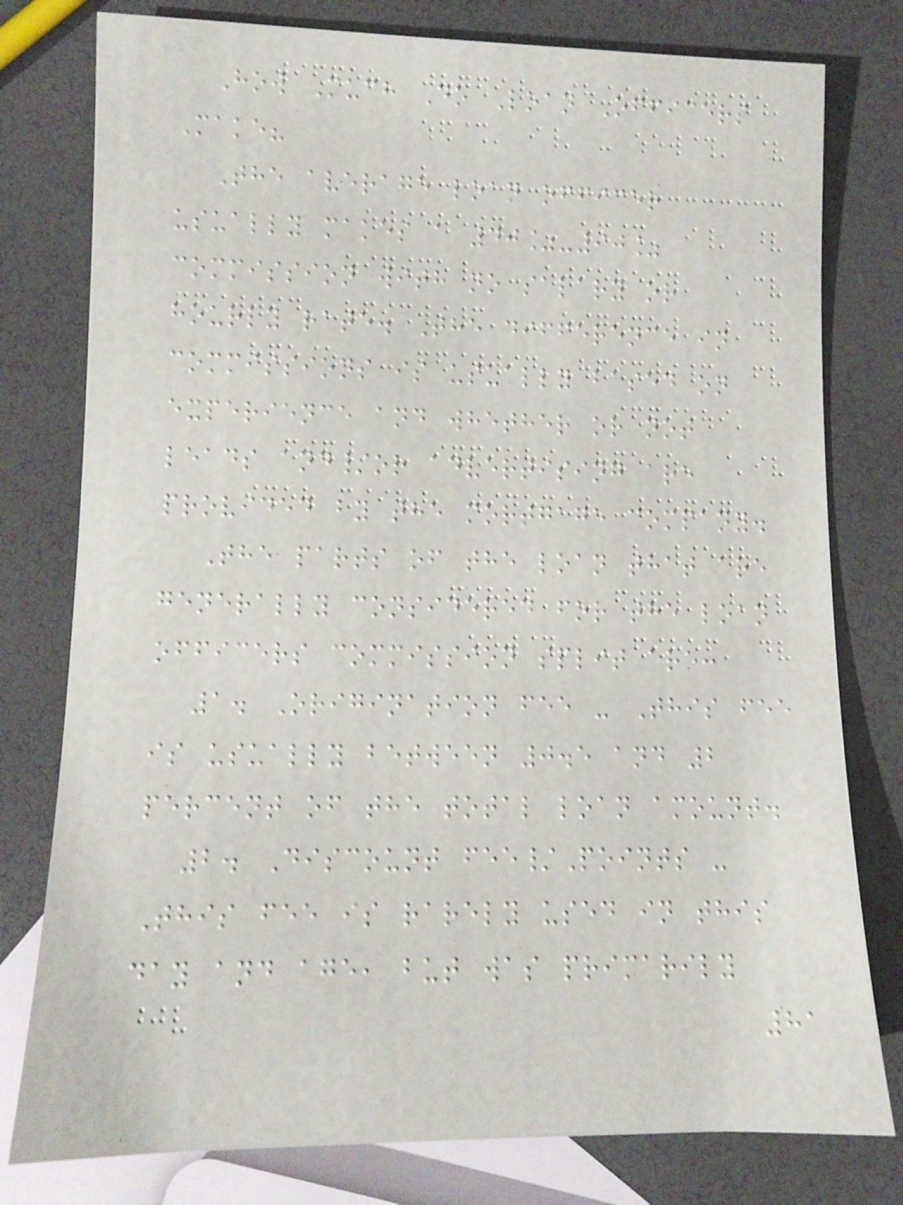How Much Do Loan Officers
Make?
The average loan officer
usually makes a 40%-90%
commission with no salary or
hourly rate. The difference in
commissions is usually based on
experience and whether or not
leads and/or advertising are
provided by the mortgage company.
The parts of the loan that are
generally considered for the loan
officers commission split are:
1. Origination fee - This fee
is usually between 0.5 and 2
percent of the total loan amount.
2. Discount fee/Points -
This fee is rarely used in this
day and age, but was primarily
81
